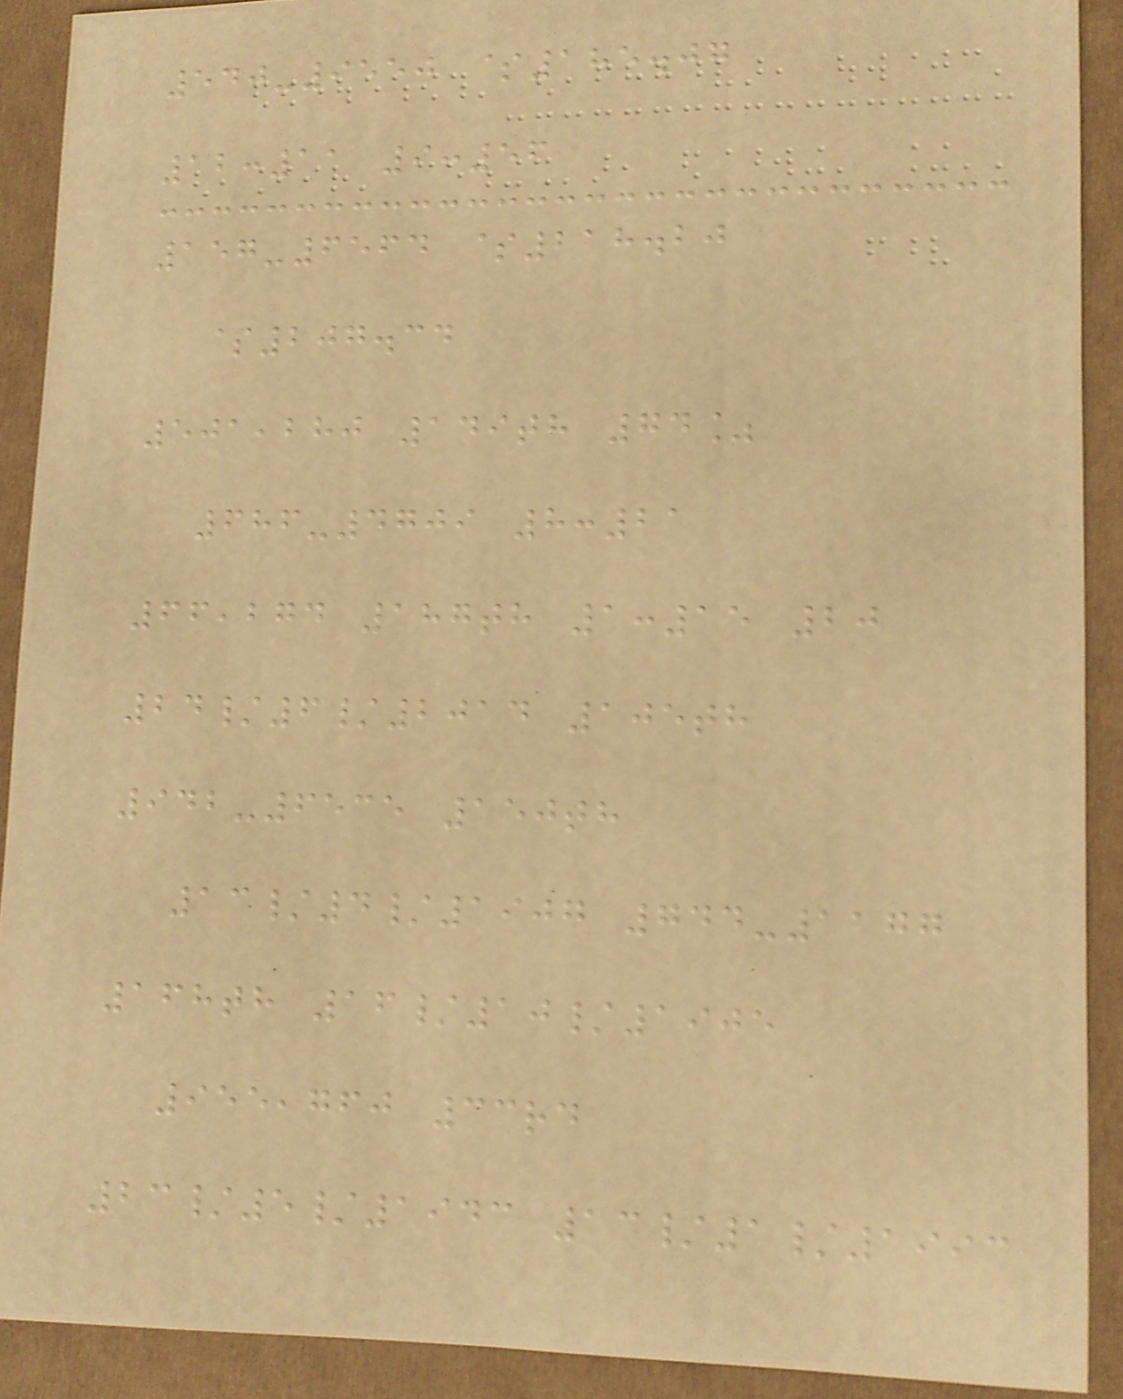540-9550 $185.07
12:11 9:56
157-6564 $218.20
$207.34
501,280 149th 74%
686-4709 8:21
66,274 187th 1:15 20
24/6/2014 105th
942-6535 150th
13/4/1907 744-1177
168th 16/10/1905
955,760 33rd
23/5/1943 13/1/1993
